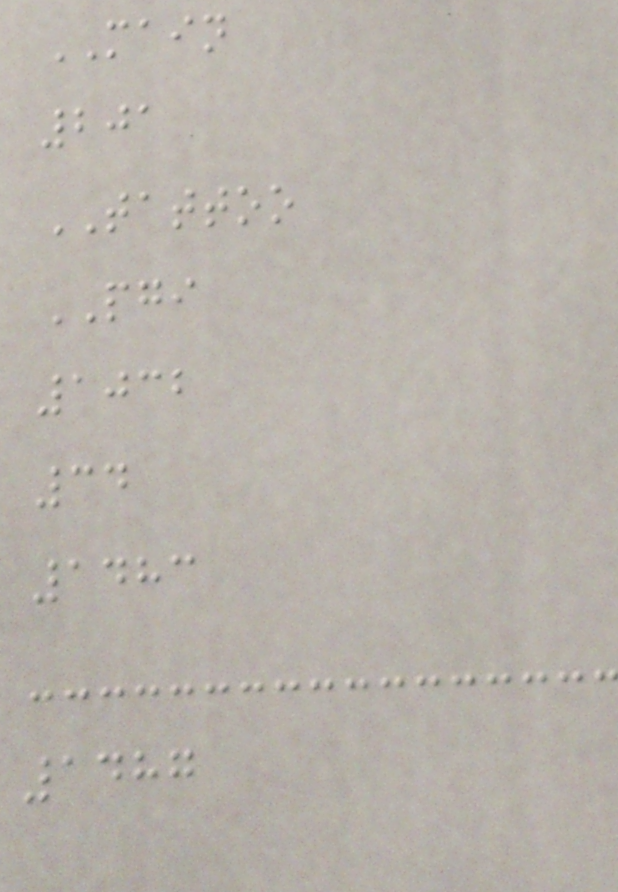MAIN
201
TATTOO
PGI
1032
34
1483
1487
